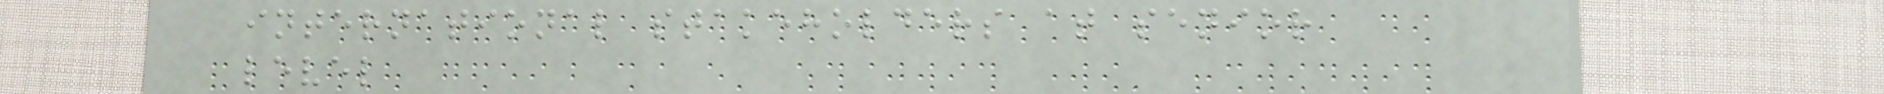international stakeholders at senior
level
